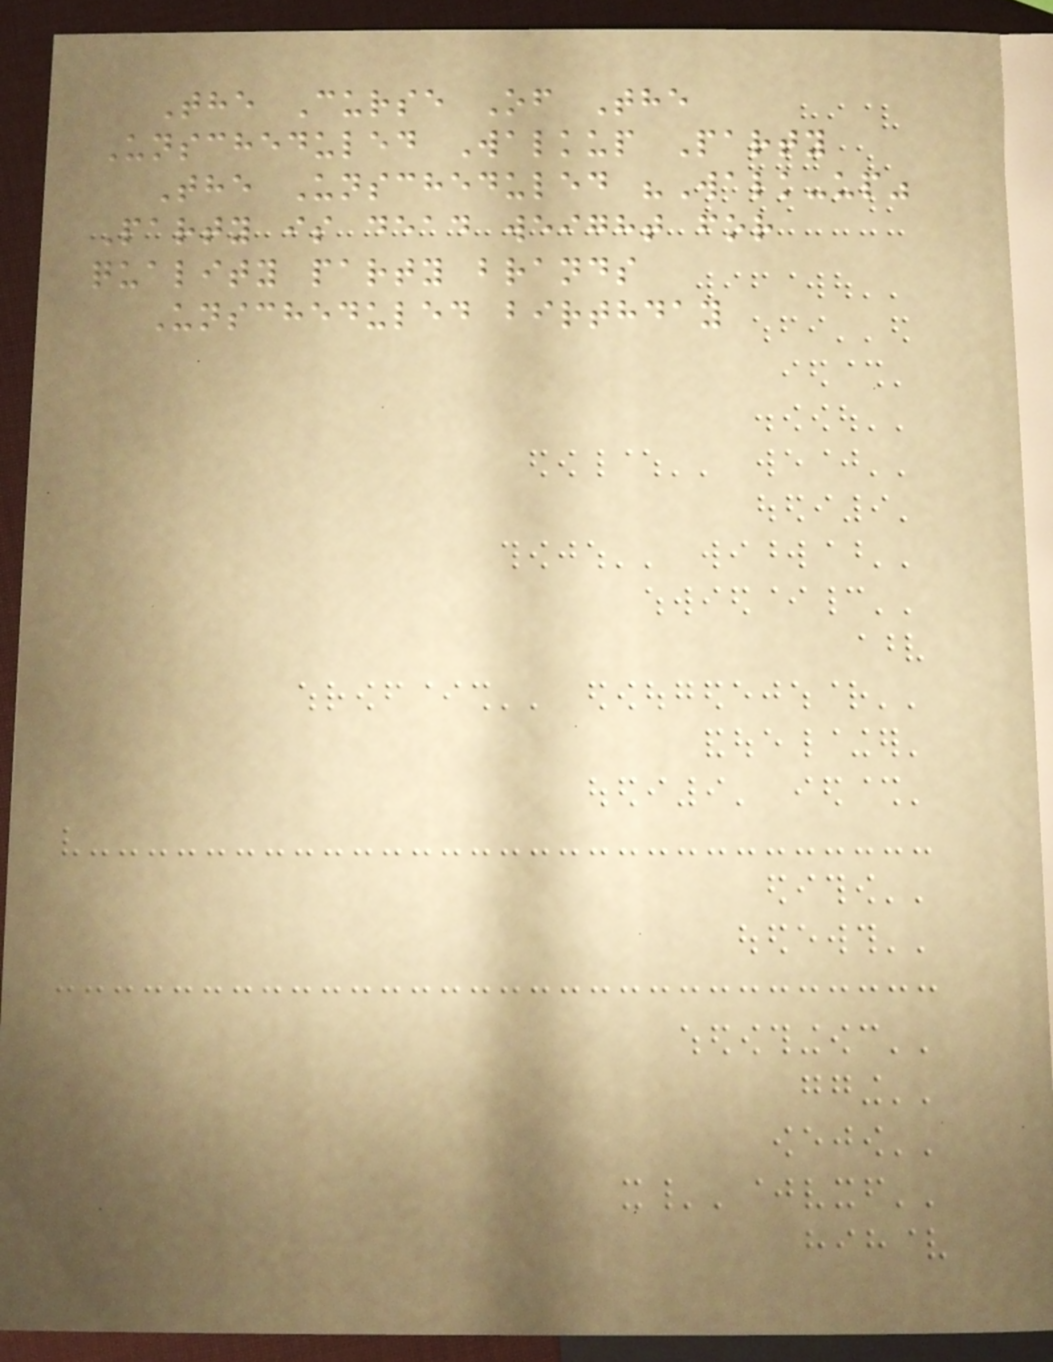The Curse Of The
Unscheduled Walkup Party
The Unscheduled "Walk-up"
Party is dead weight for
quality party brands
Unscheduled birthday
